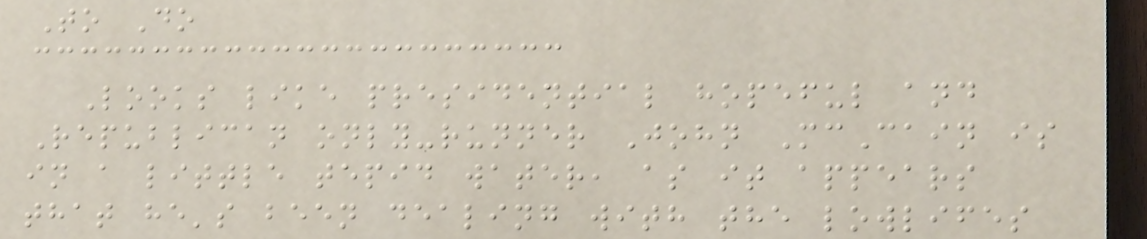To Do
Looks like presidential hopeful and
Republican only-runner John McCain is
in a little tepid water, as it appears
that he's been dealing with the lowlifes
